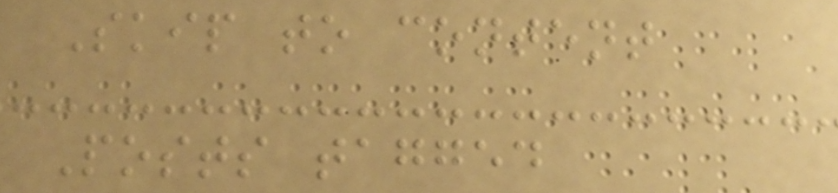Skip to content
Posts tagged
